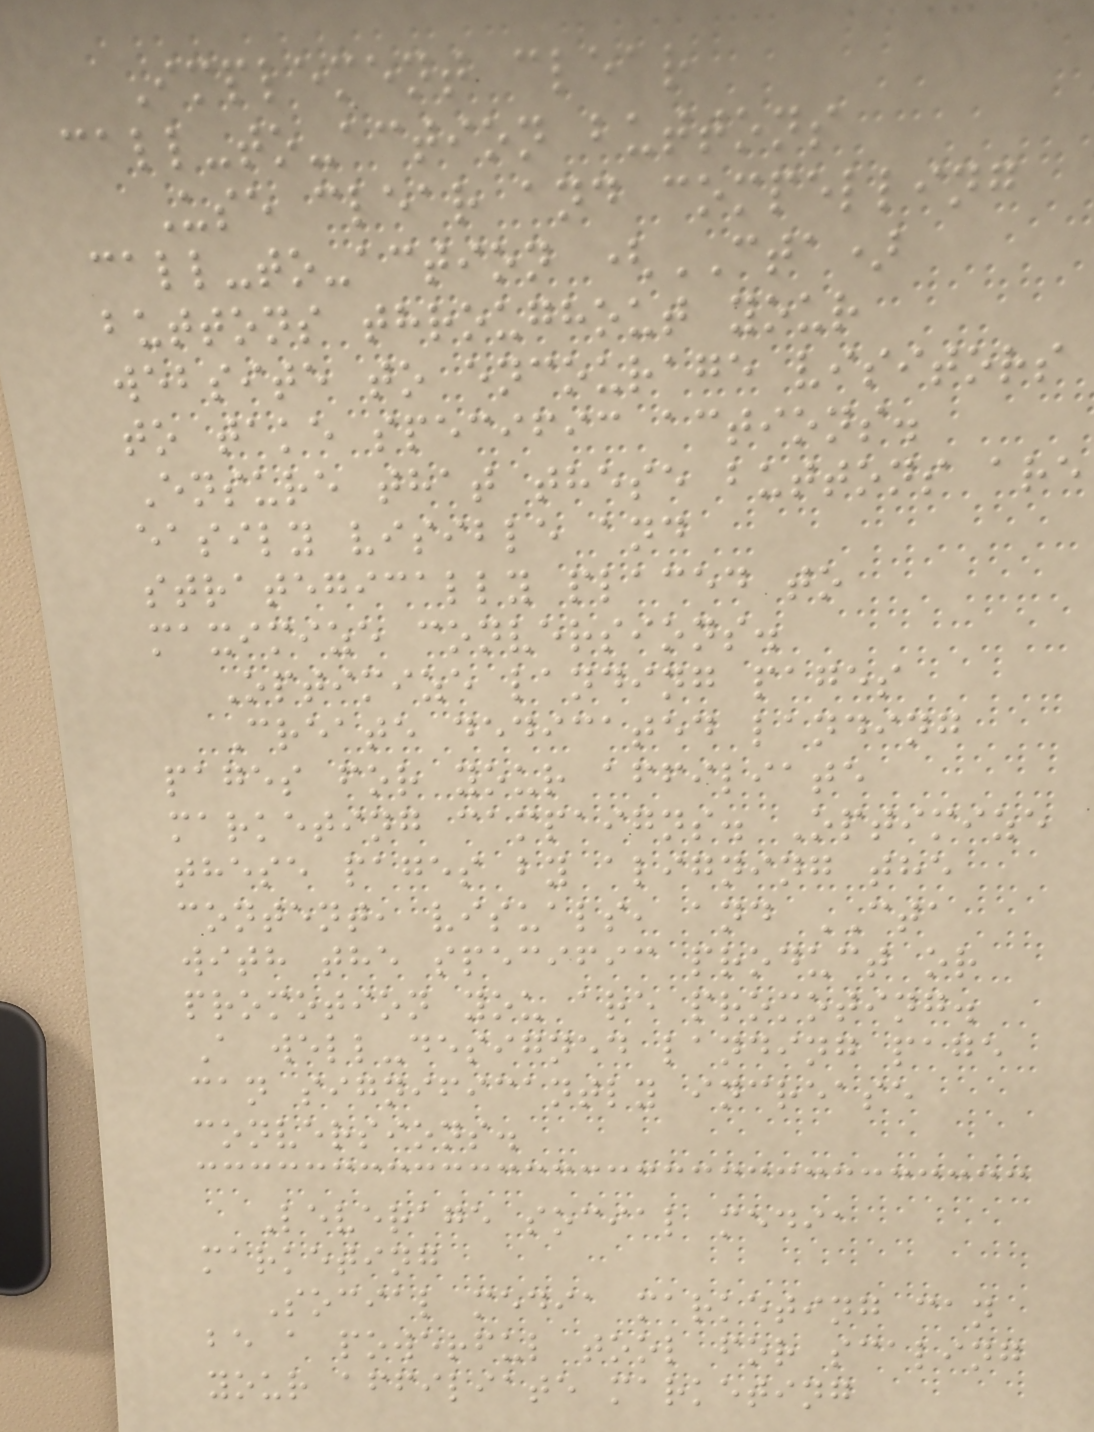Implement clear
call-to-action buttons
Use clear and compelling
call-to-action (CTA)
buttons throughout your
website to encourage visitors
to take specific actions.
Ensure that these buttons are
easily visible and
strategically placed to
maximize conversions.
Optimize landing pages
Create dedicated landing
pages for your affiliate
marketing campaigns. Optimize
these pages by aligning the
content, visuals, and CTA
with the specific product or
promotion you are promoting.
A well-designed landing page
can significantly increase
conversions.
Leverage social media
marketing
Social media marketing can
be a powerful tool for scaling
your affiliate marketing
